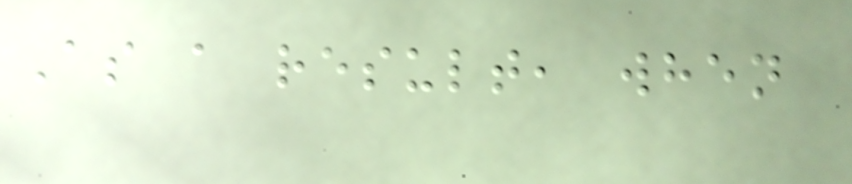As a result, when
